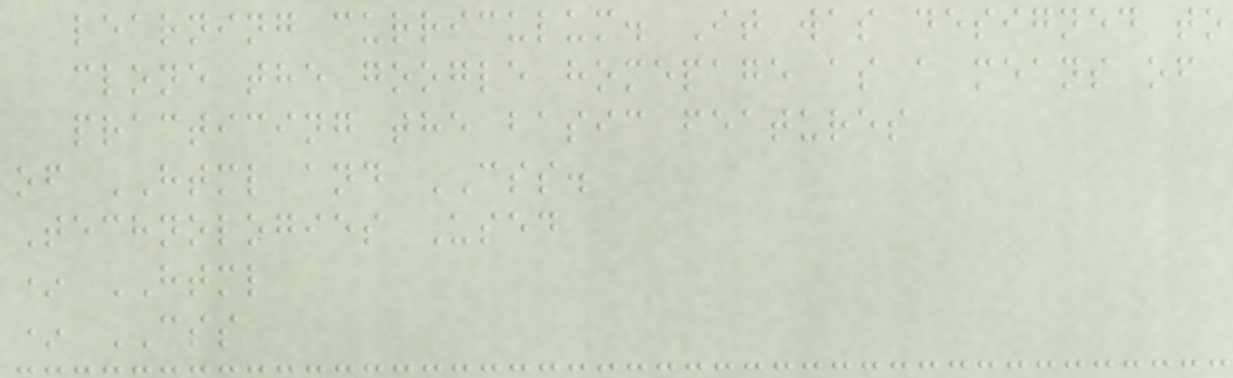learning curriculum. It was designed to
clone the google homepage as a means of
practicing the basic features
of HTML and CSS.
Technologies Used
* HTML
* CSS
